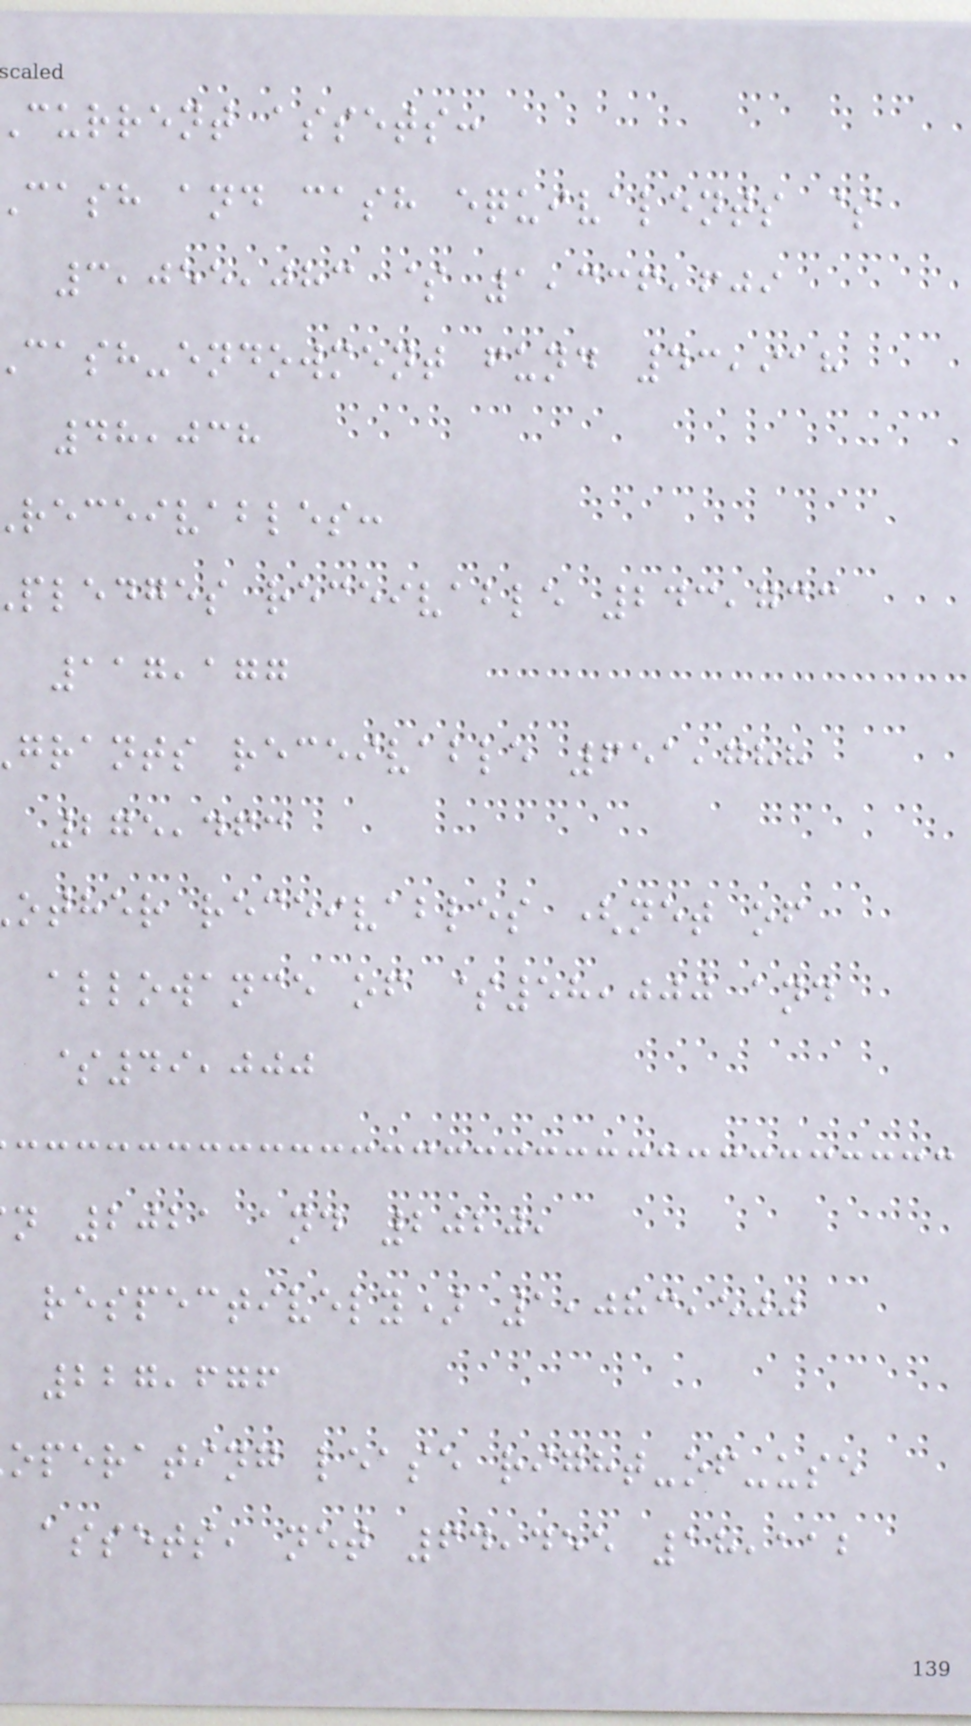current assets:
cash and cash equivalents $
3,055,083 $ 1,336,609
cash-endowment fund 43,918
48,038
receivables:
pledges receivable 243,733
117,177
grants receivable 651,788
275,463
other receivables (net of
allowance of $58,000 and
$49,000
n 2021 and 2020,
respectively) 1,083,500
227,676
operating lease right-of-use
assets, net 64,455 18,112
